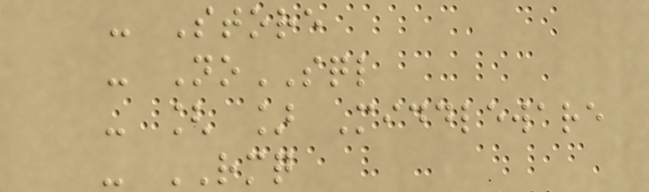- Store
- NoSQL
- [ ] Middleware
- RMQ
